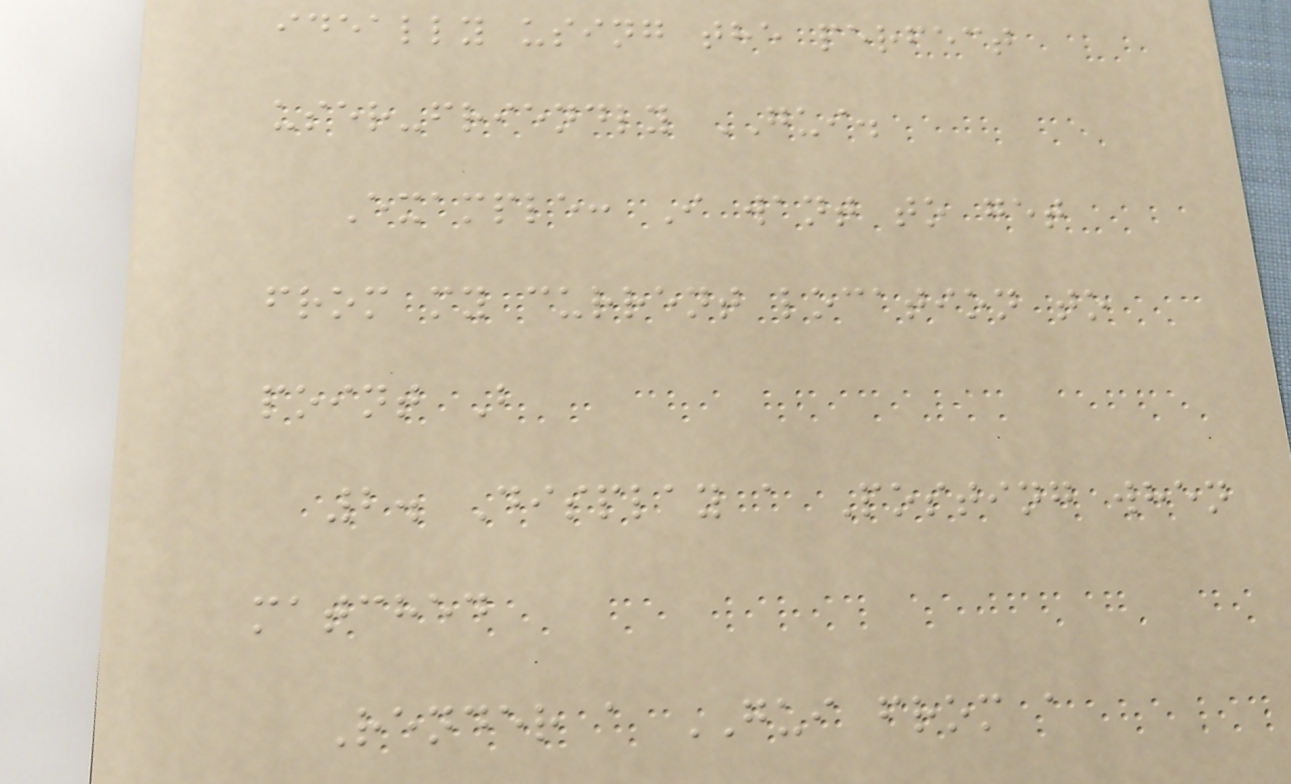ideally using the perfect
user-friendly GUI.
Example: I want to get
from my current location to
point B
2. Display a Posting when
matched
Render a GUI from a
